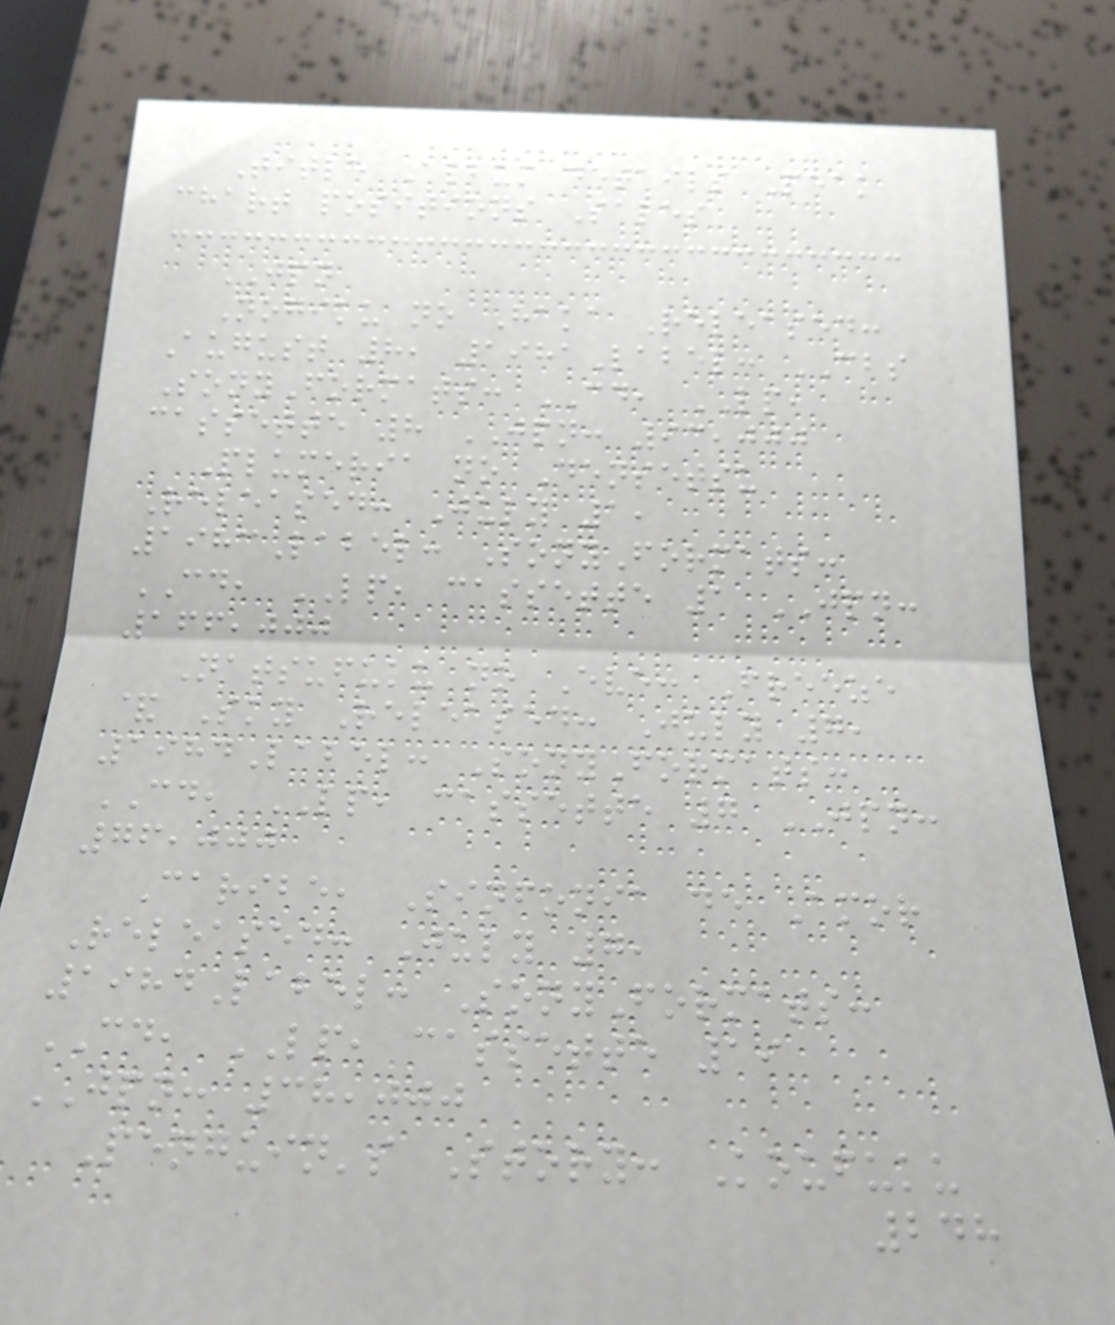Title Album details Peak
chart positions Sales
JPN
Nogiku no Haka Released:
August 8, 1981Label: CBS
SonyFormats: CD, LP,
cassette 8 JPN: 93,000
Plumeria no Densetsu
Released: July 1,
1983Label: SonyFormats:
CD, LP, cassette 1 JPN:
166,000
Natsufuku no Eve: Freeze
& Sky Released: July 7,
1984Label: SonyFormats:
CD, LP, cassette 7 JPN:
76,000
Caribe, Sinfonia de Amor
Released: July 7,
1984Label: SonyFormats:
CD, LP, cassette 19
JPN: 38,000
Penguin's Story: Koufuku
248
